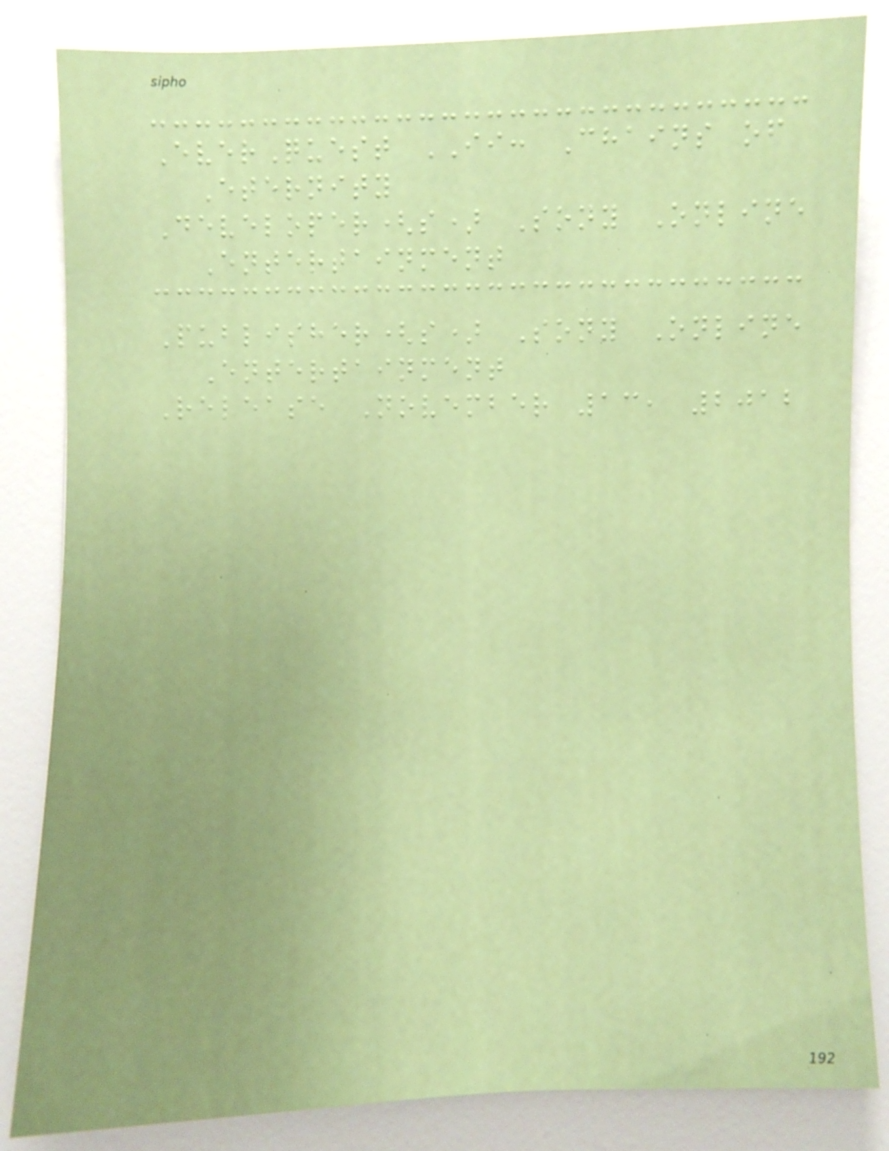EverQuest II: Chains of
Eternity
Developer(s) Sony Online
Entertainment
Publisher(s) Sony Online
Entertainment
Release November 13, 2012
